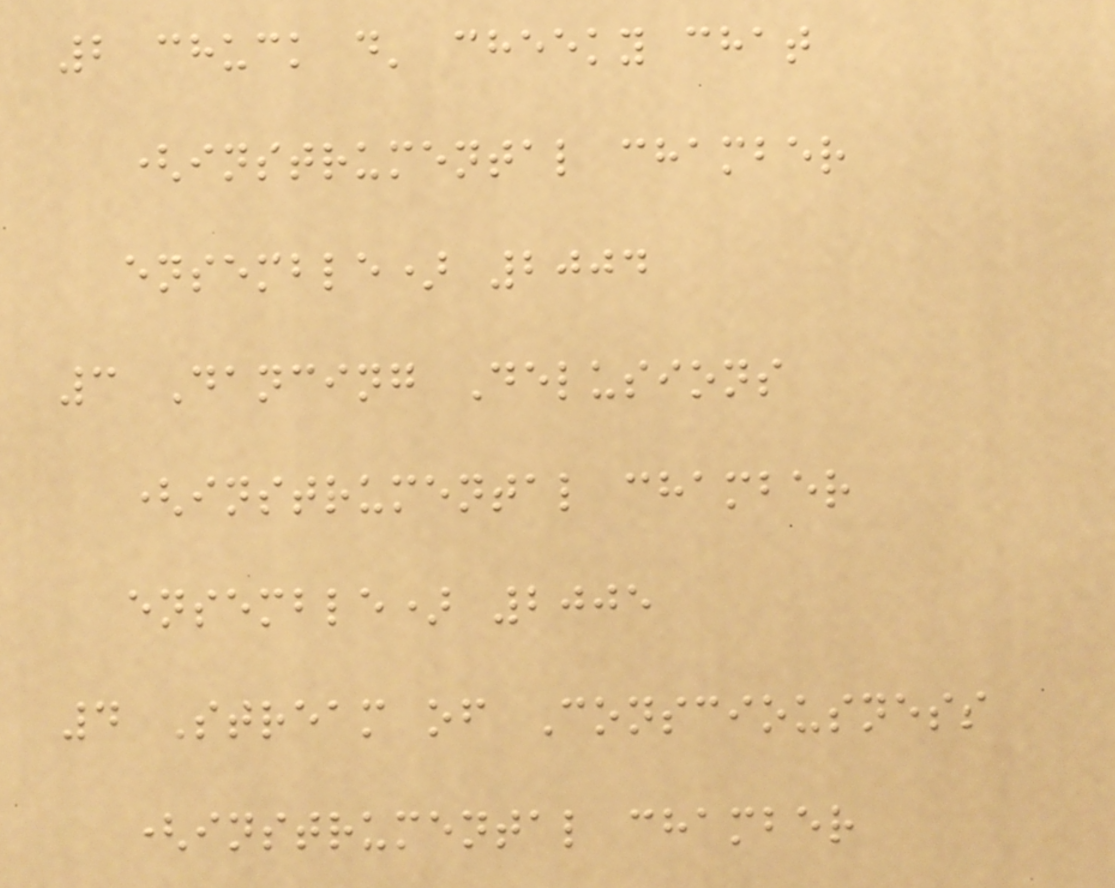2 chuck d' cheeky chat
(instrumental chamber
ensemble) 2004
3 Dancing Delusions
(instrumental chamber
ensemble) 2005
4 Stream of Consciousness
(instrumental chamber
